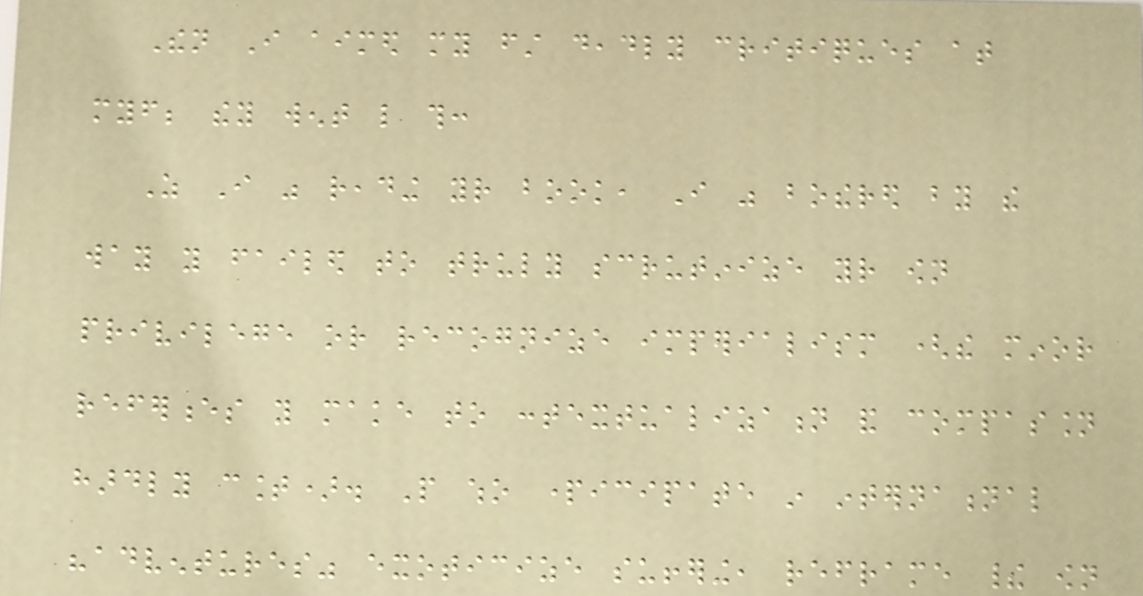Then I aimed my first deadly critiques at
myself; they went like this:
As I was reading your book, I was bothered by the
way you failed to truly scrutinize your own
privilege or recognize imperialism (the minor
references you make to contextualization and compassion
hardly count). People who participate in international
"adventures" exoticize suffering, reframe their own
